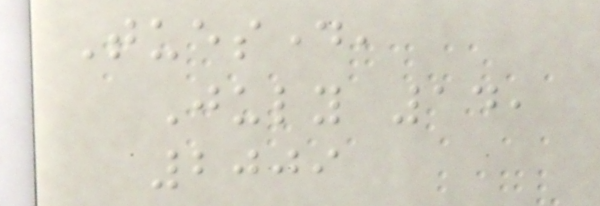Tuesday,
July 14,
2009
